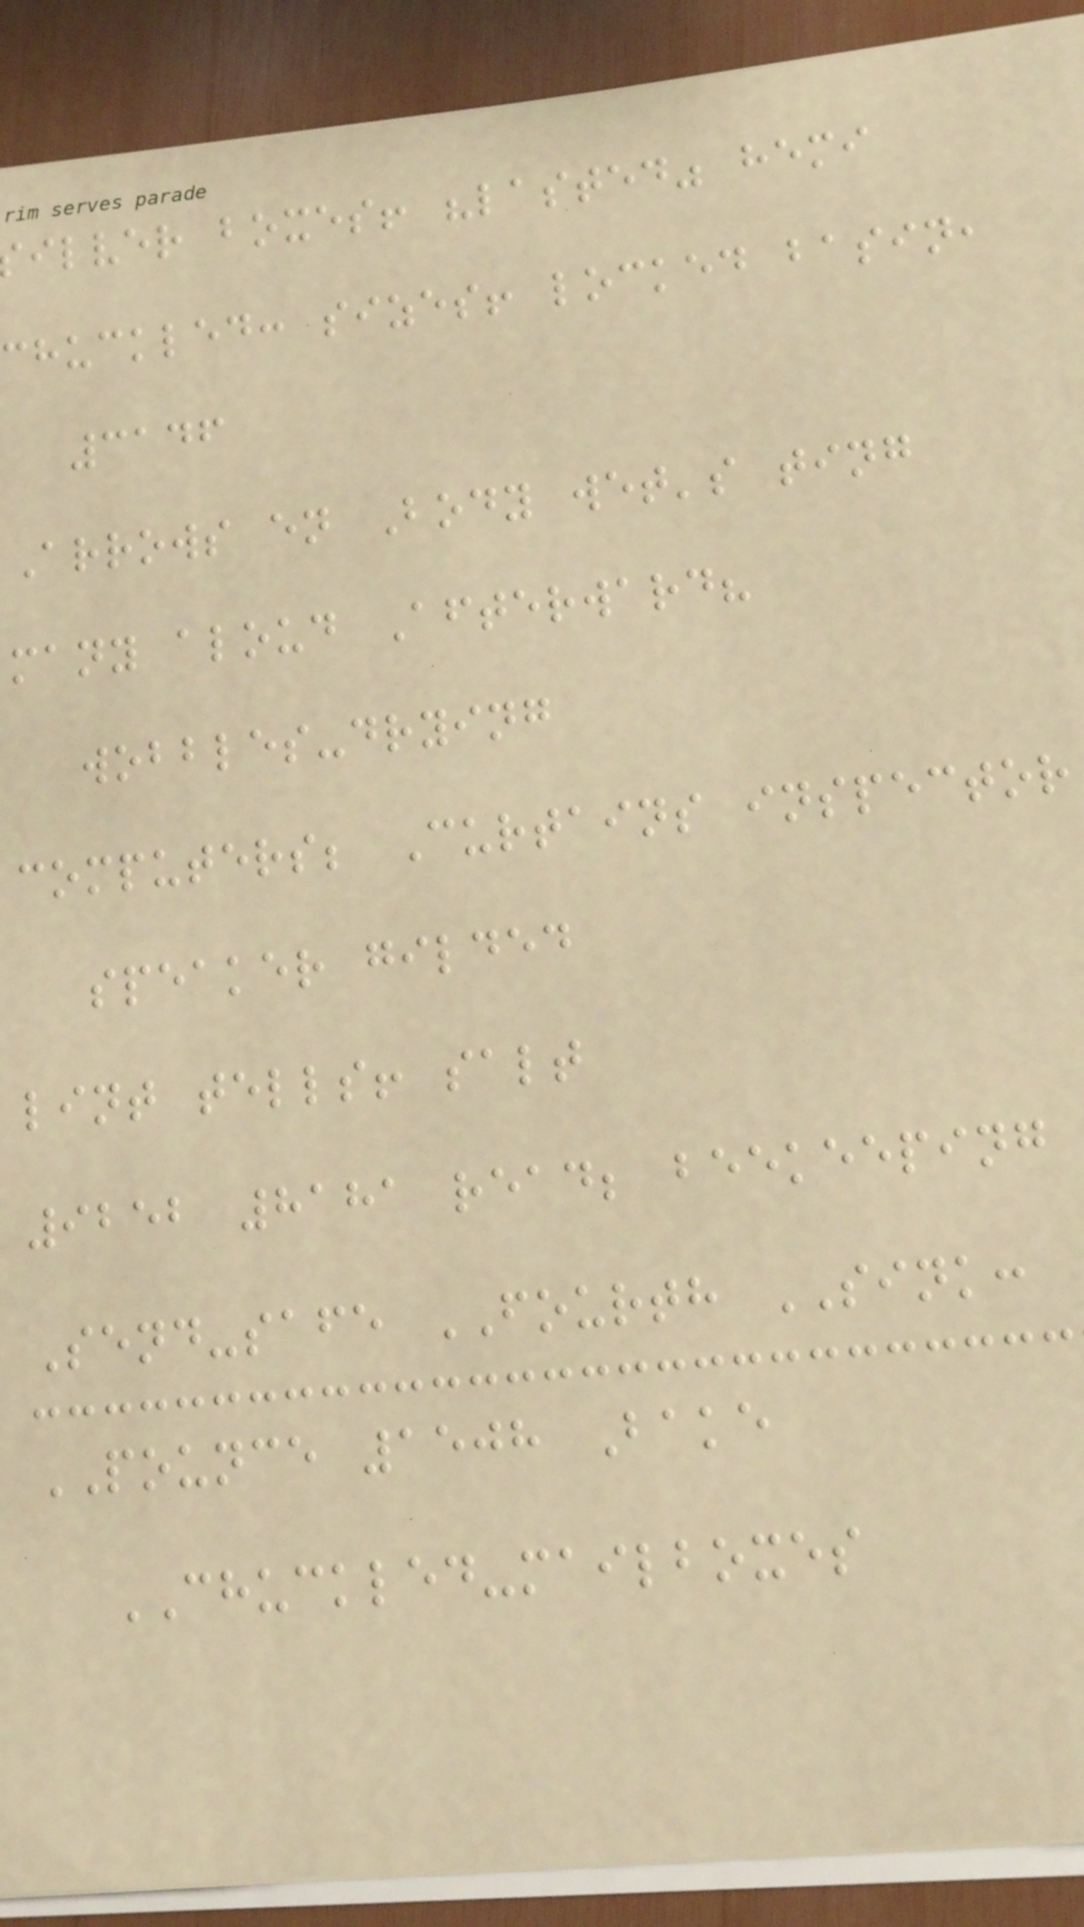ilver boxes! "lasted" hemi
chuckled: sizes! locked basin,
3146
Arrows en Body wet's ting
many aloud Afterward?
wobbles-drying
computers; Curtains inspector
speaker gilded
lint tells! salt
9252 8181 read; beekeeping
Send-safe FOURTH SINK:
POUNCE 1508 Bake
CHUCKLED-mailboxes
